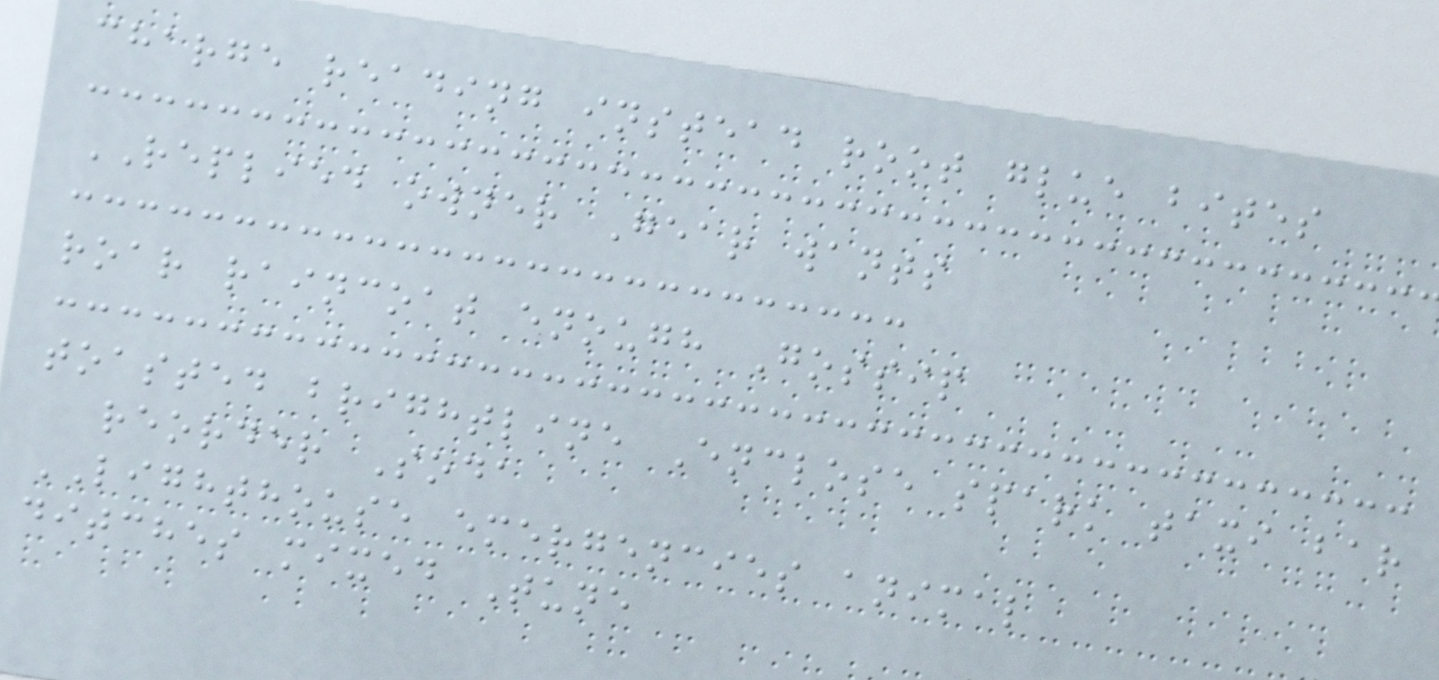charge reading instead root glue bites
REPLIED owner Gear wants
roar raincoat enough Gossip
toasted brightline Enclose spark taxi bar
reorder Soda
LIGHTHOUSE emergencies animal
ditches mixed Tune
